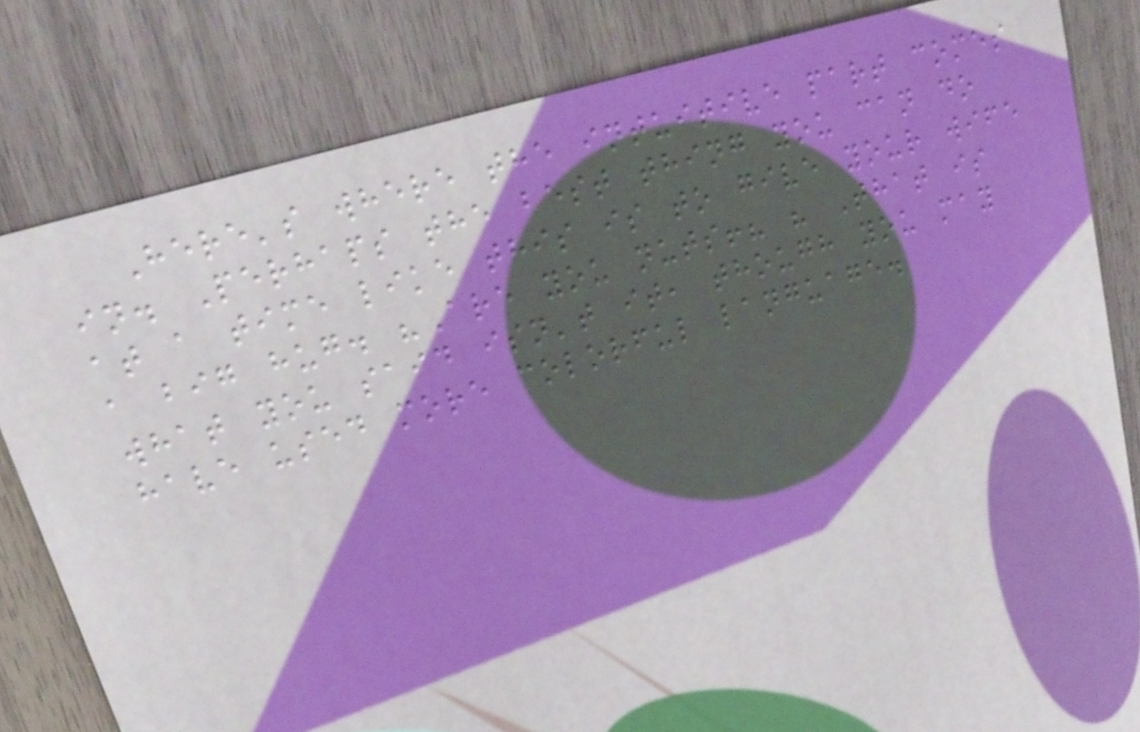Here's where the intuitive part comes
in. Perhaps the best thing you can do
at a time like this is to give your wife
a big hug. "Are you nuts!? " That is
what you said isn't it, though you may
have used more colorful language.
